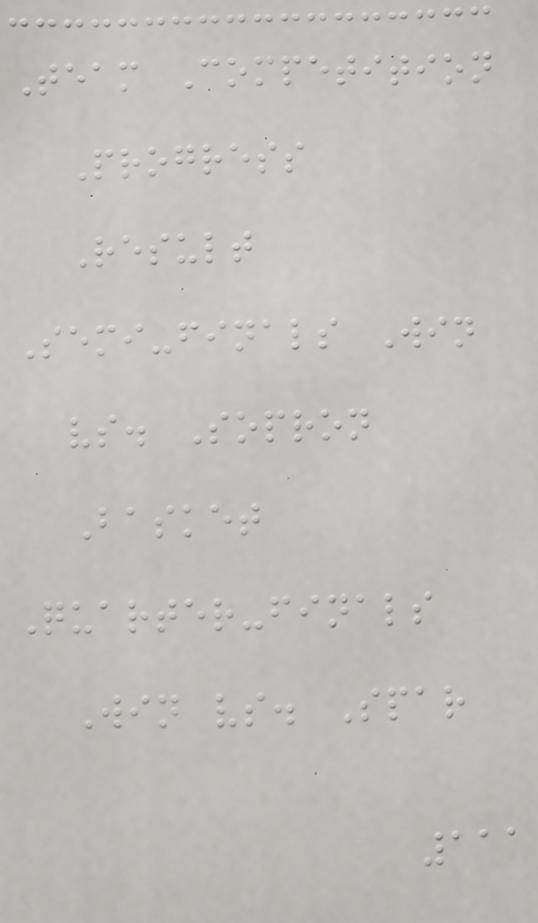Team Competition
Progress
Result
Semi-finals Win
vs. Sopron
Basket
Quarter-finals
Win vs. Spar
111
